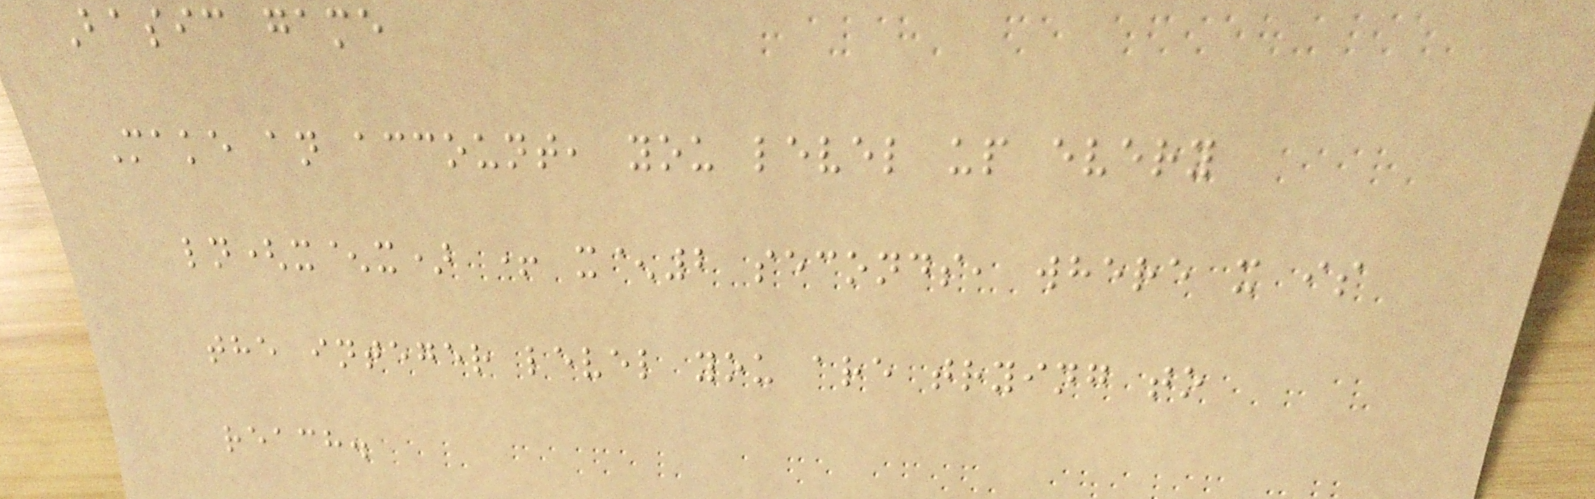Basic game
Make an account, you level up every
ln(x^x) + x^2 seconds, where x is
the integer level you are trying to
reach.
